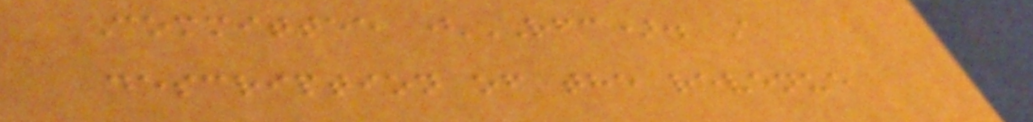Committee (RFC). A
description of the revenue
